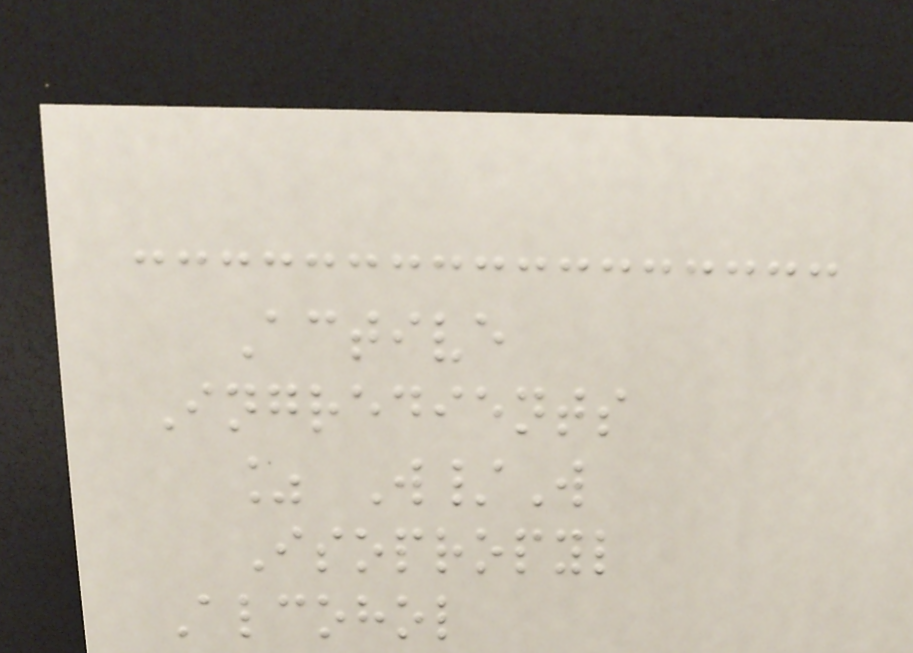Active
Ingredients
% W/W
Isopropyl
Alcohol
